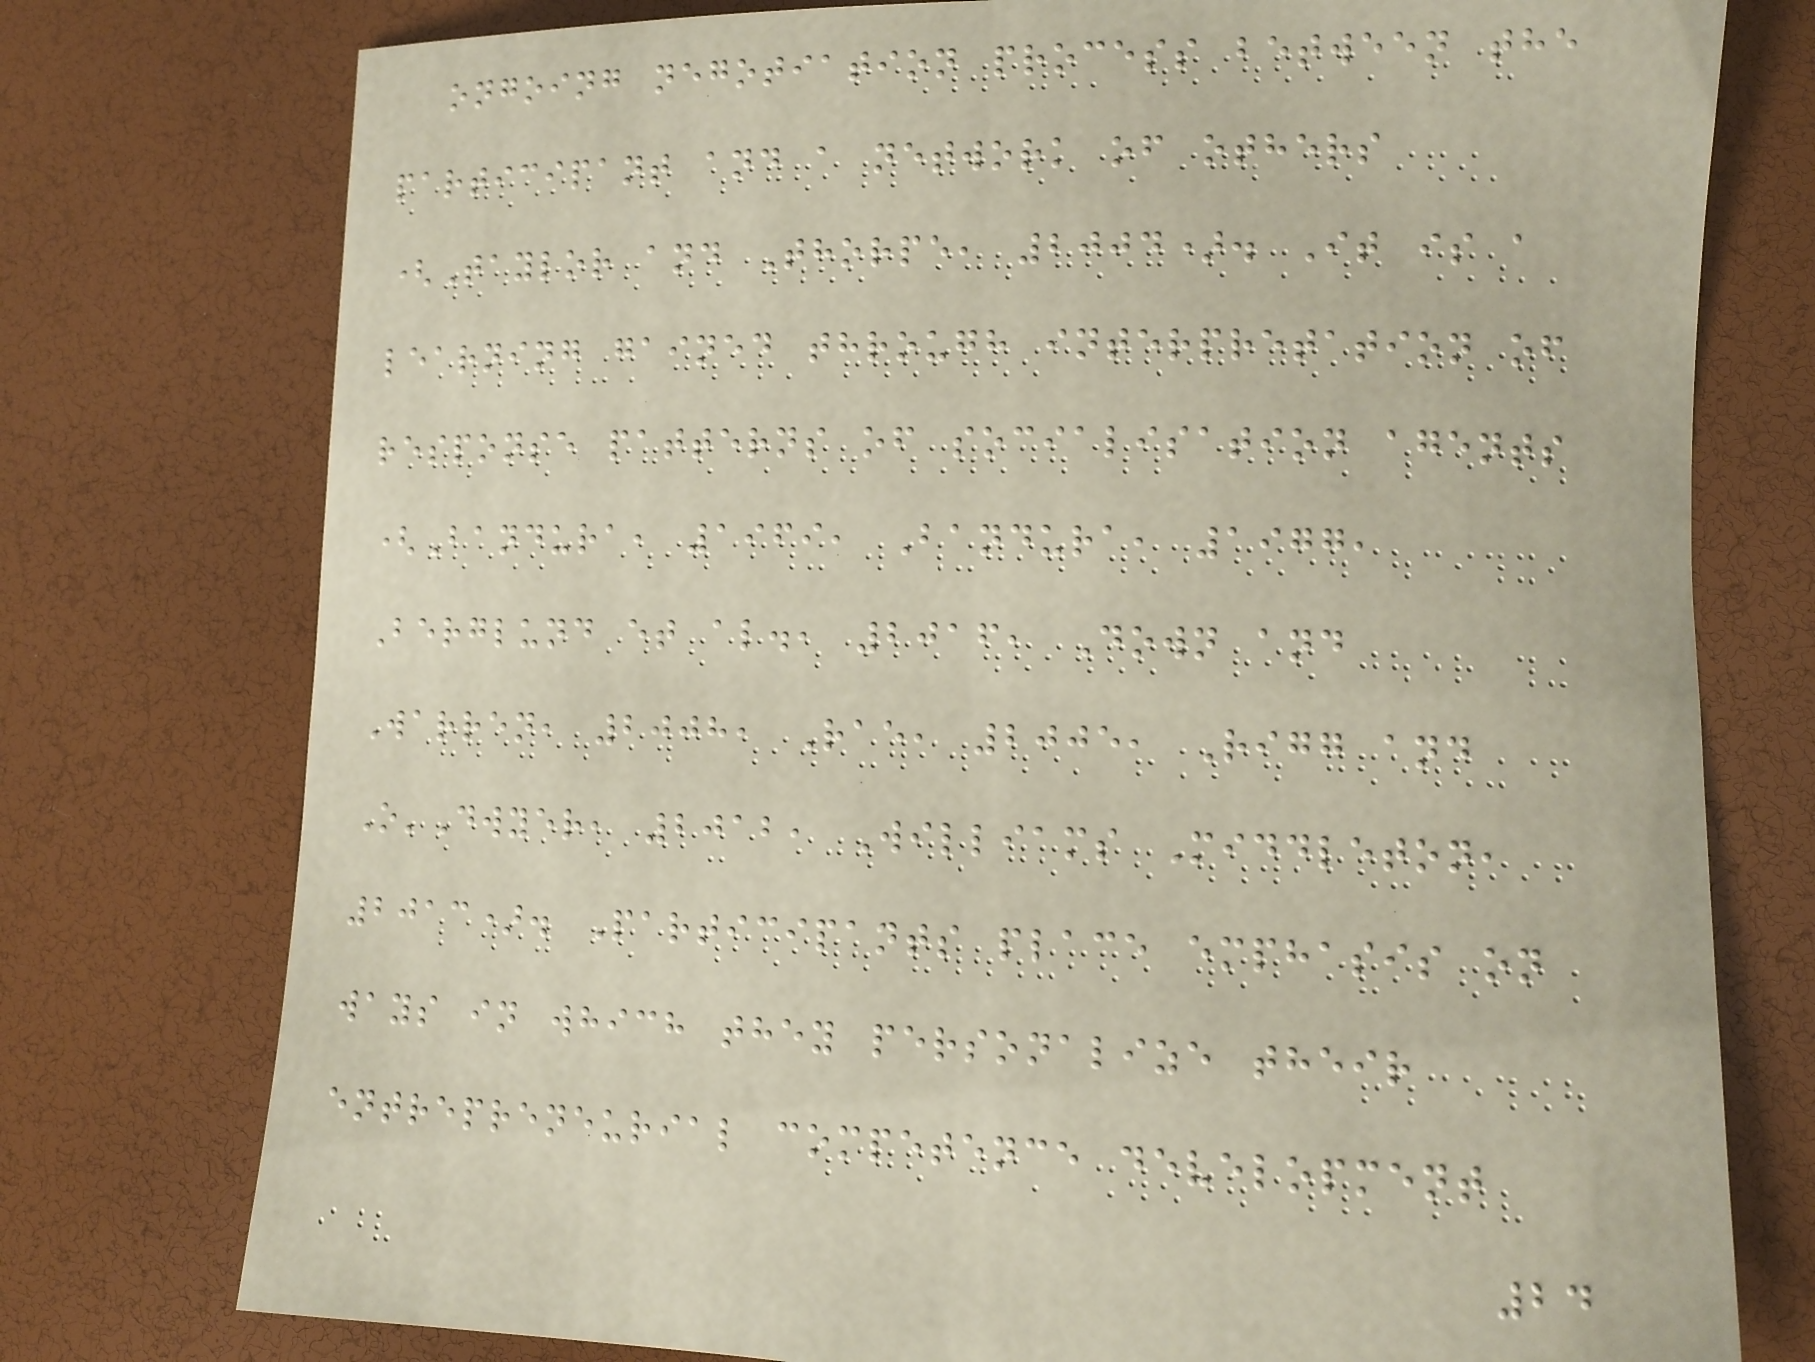ongoing negotiation process between the
participant and a network of others
(Taylor and Thorpe, 2004). It is a
learning gained through interpretation of
response patterns of socialisation agents
(Bandura, 1969, Bandura, 1977,
Berglund et al., 2016, Down and
Warren, 2008, Rae, 2005, Rigg and
O'Dwyer, 2012, Williams Middleton,
2013). Participants place emphasis on
ways in which they personalize their
entrepreneurial competence development
24
